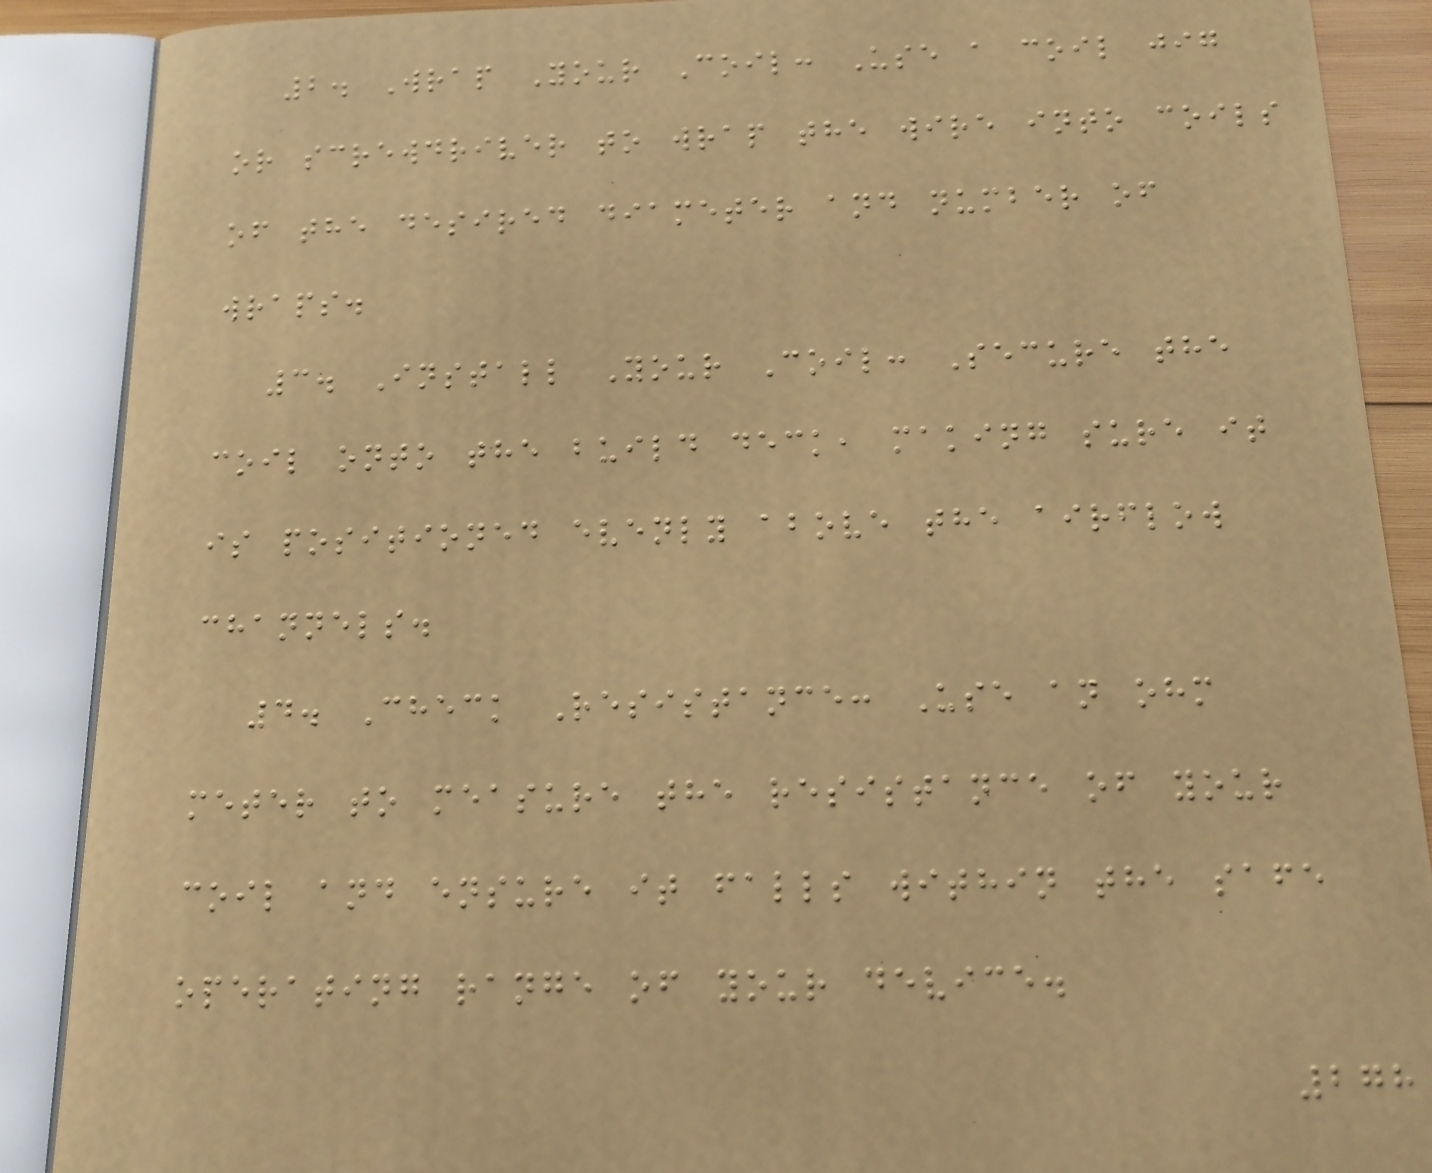2. Wrap Your Coil: Use a coil jig
or screwdriver to wrap the wire into coils
of the desired diameter and number of
wraps.
3. Install Your Coil: Secure the
coil onto the build deck, making sure it
is positioned evenly above the airflow
channels.
4. Check Resistance: Use an ohm
meter to measure the resistance of your
coil and ensure it falls within the safe
operating range of your device.
278
